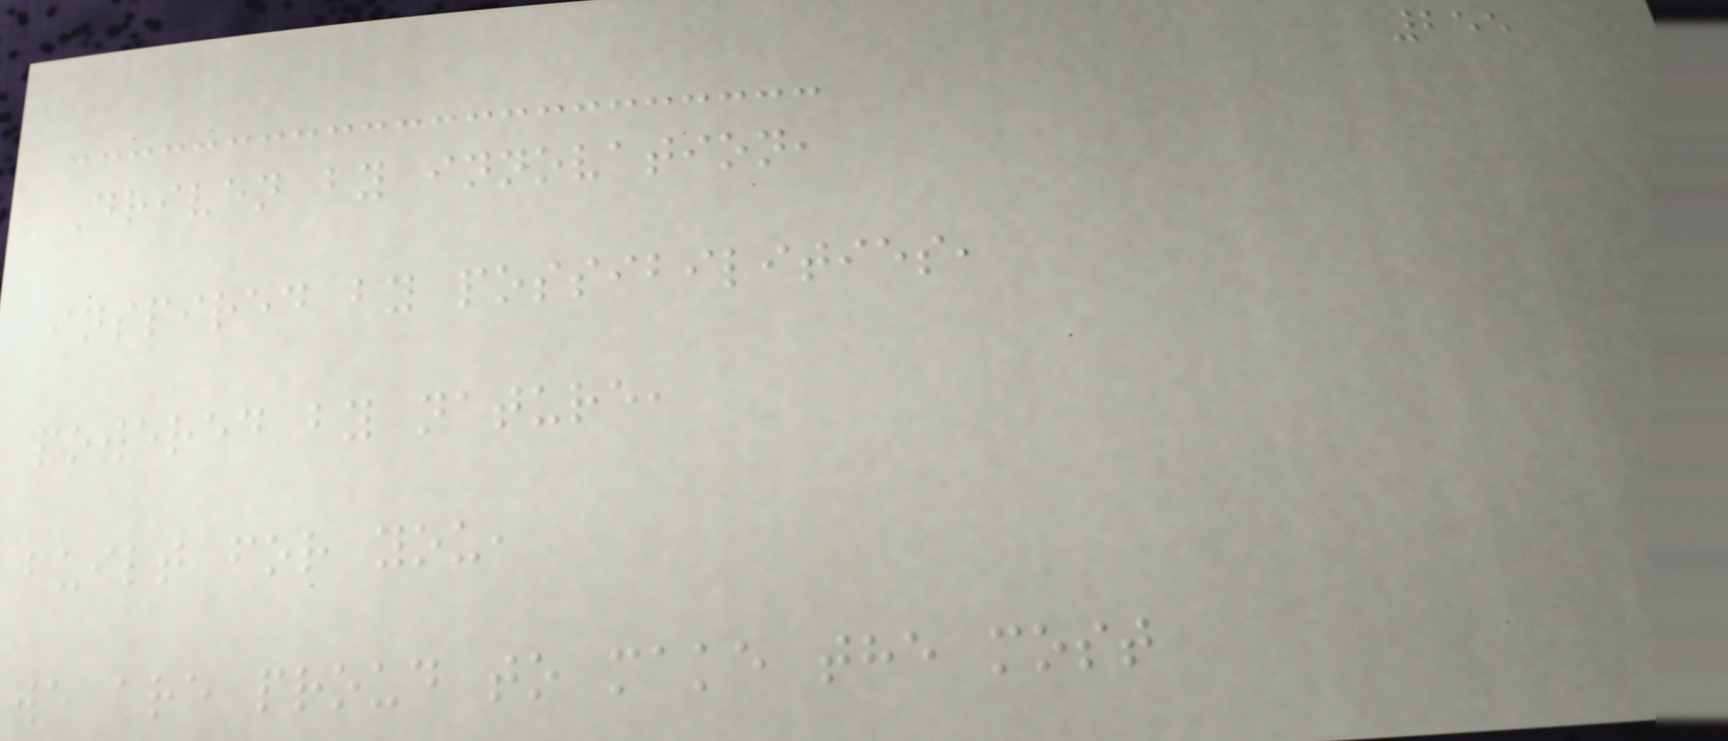255
Driven by innovation,
inspired by possibilities,
powered by nature,
built for you,
we are proud to make the most
